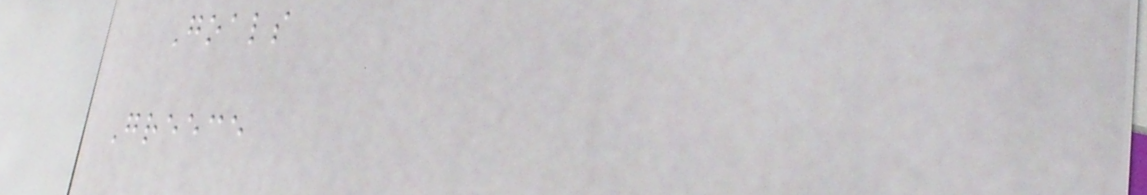Goals
Greece
